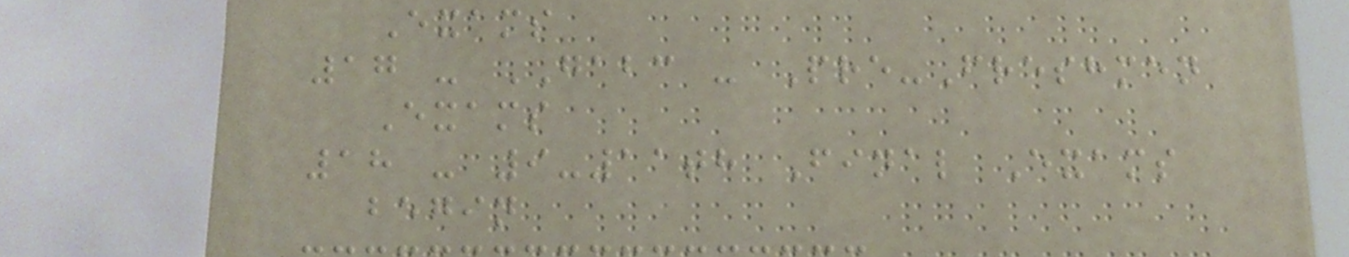Exams
17 - GABC - Pre-Freshmen
Exams
18 - 9-11th Final Exams
begin
